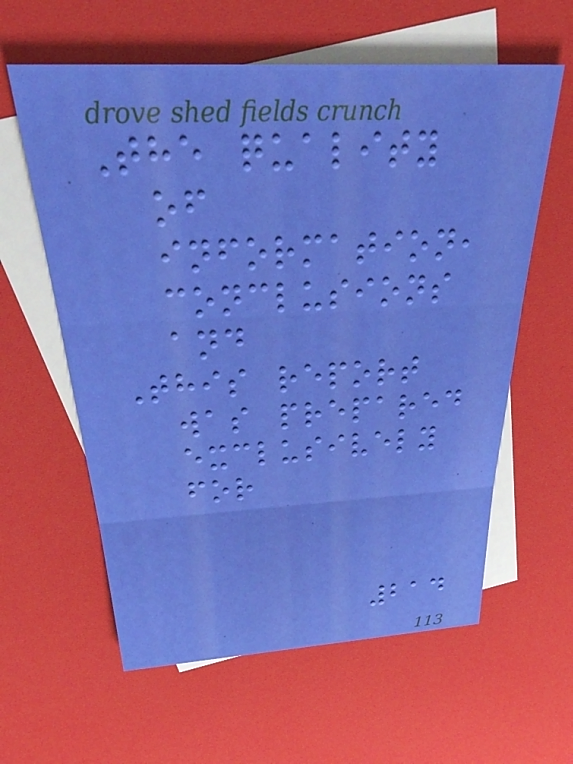The quality
of
information,
conclusions
and
This report
was prepared
exclusively
for
214
